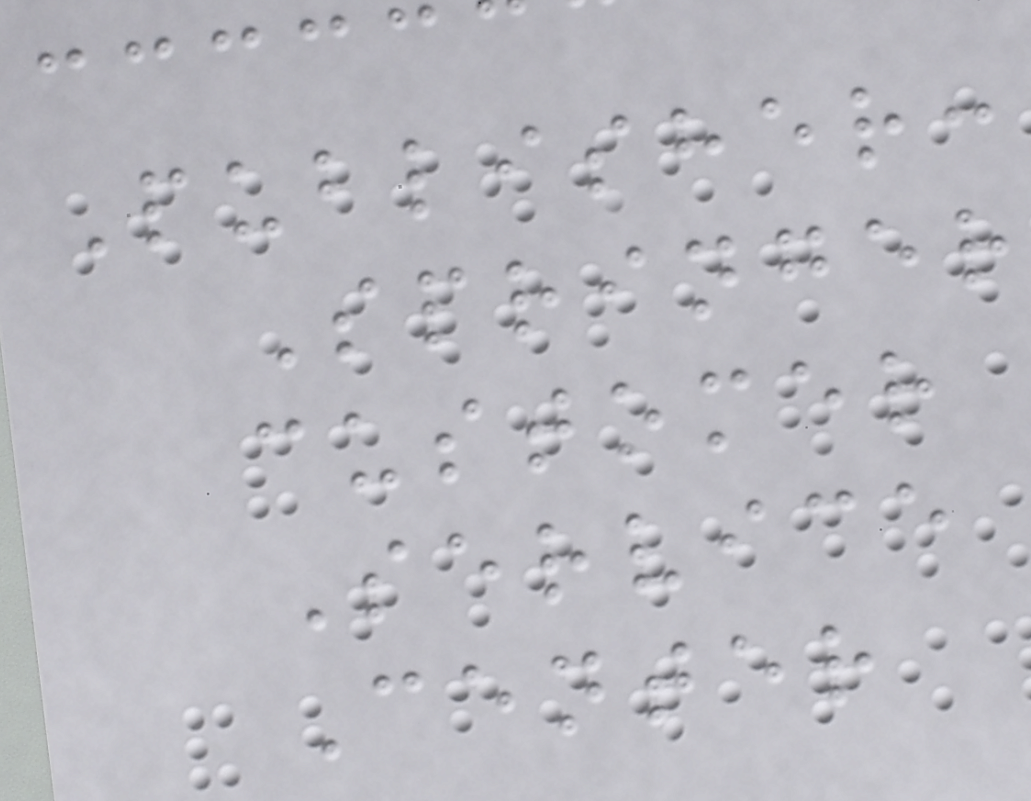Publisher:
Springer
customer
Service
Center
